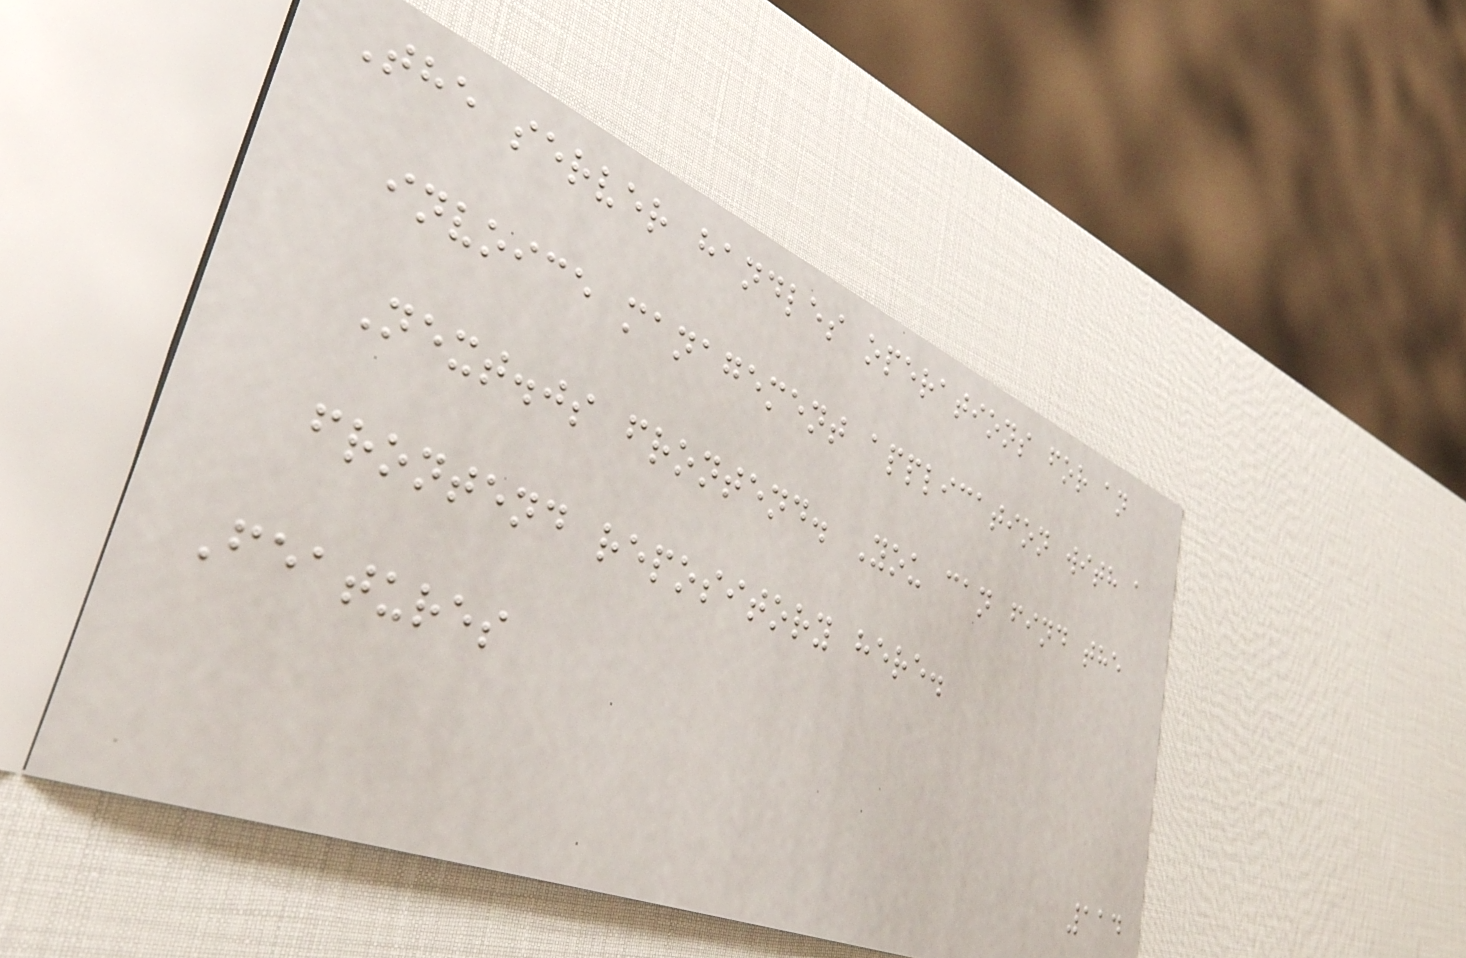The server handles operations for an
invoice management application with a
Next.js frontend. You can find the
frontend repository here.
Features
114
